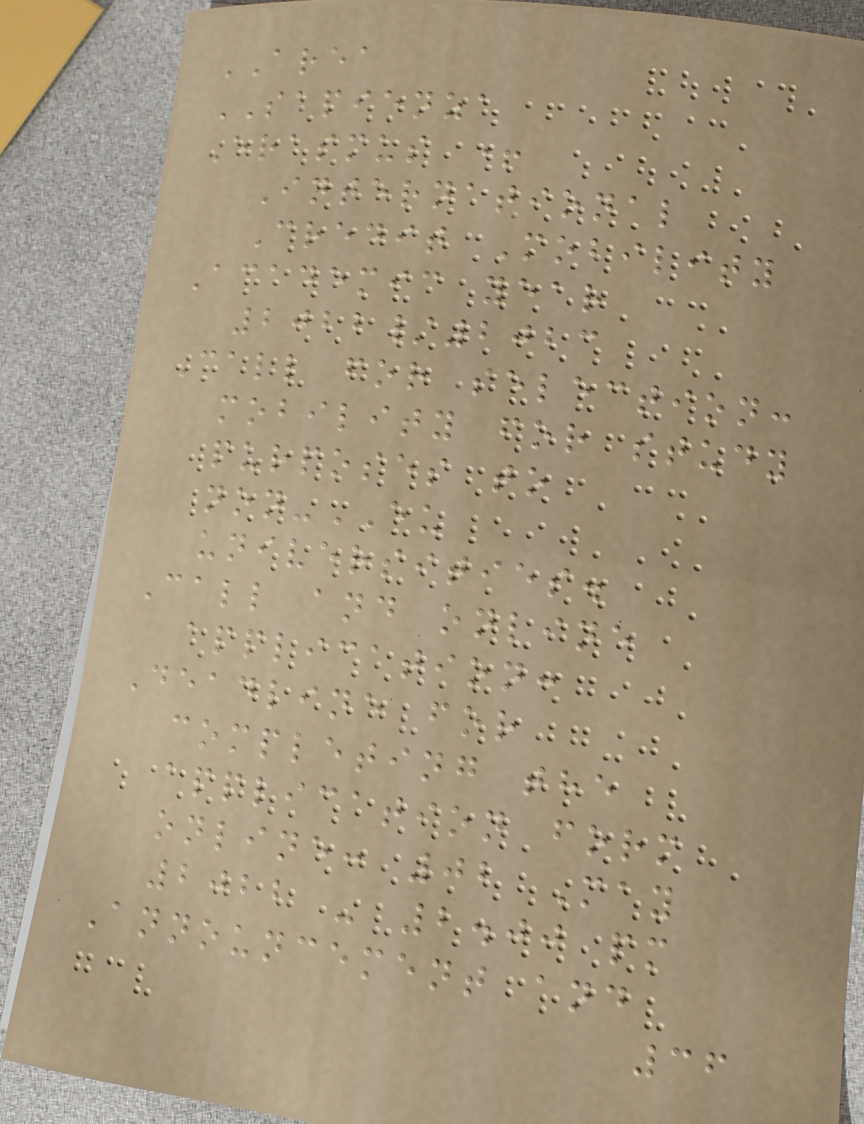AREA
SAPIENZA
Erasmus +
International
Credit Mobility
Academic year
2022/2023
Call for selection:
mobility for study
purposes to
non-EU
universities.
Call and online
application:
Deadline for
completing the
application form
online: 02 May
2022 - 2.00 pm
Announcement and
36
